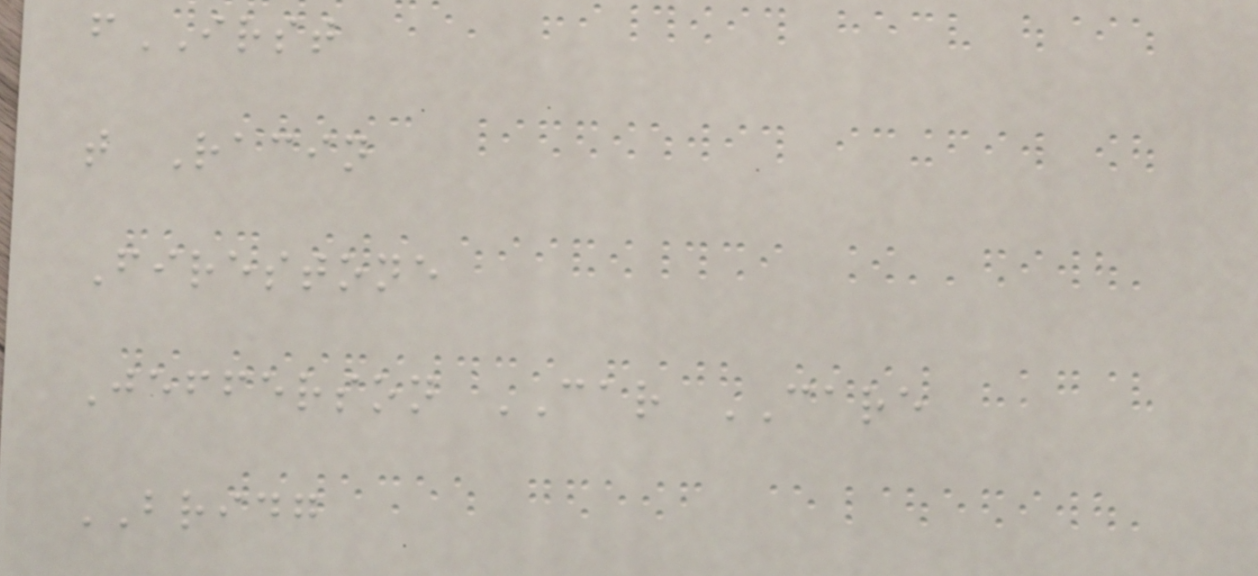fIRST
t Racin
Firestone
Jefferson CAR CARE
BRIDG
